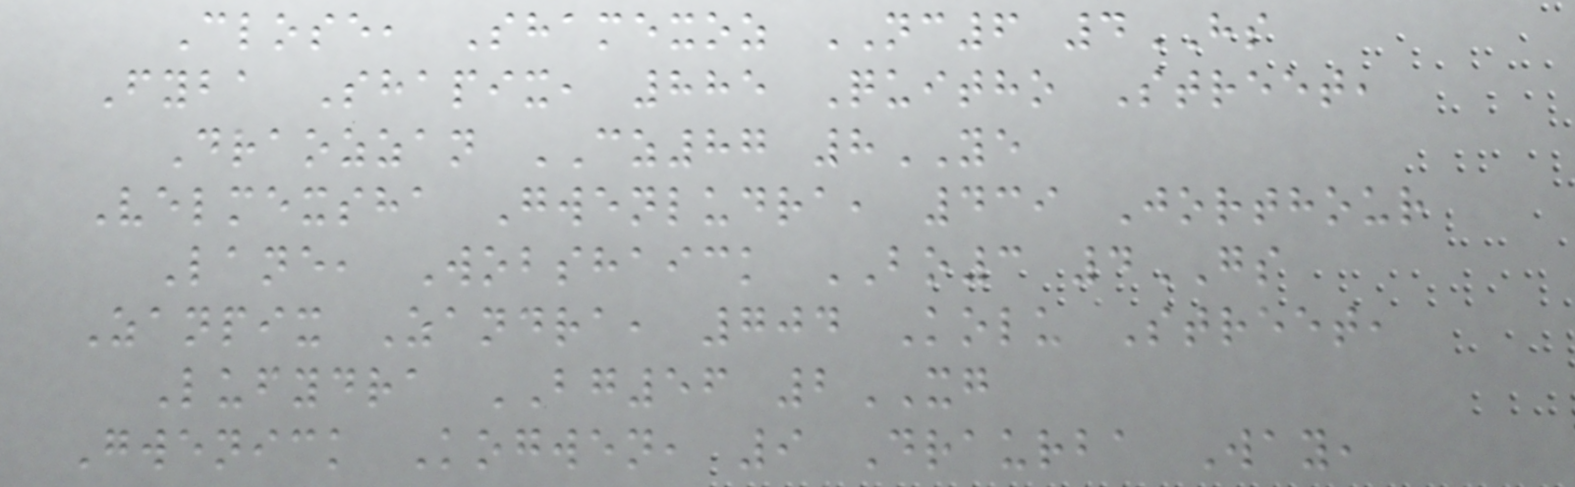Close, Shamexoz NC6 4HS
Fyba Shapix, 885 Quitho Street,
Draozzan CZ87 8YE
Velmexsha Gwenludra, 439 Jorthour
Lane, Wobshaick BO3 4GS
Zanpix Zandra, 704 Kolu Street,
Lufydra BG56 2XG
Gwenick Kogwen, 9 Draurba Way,
